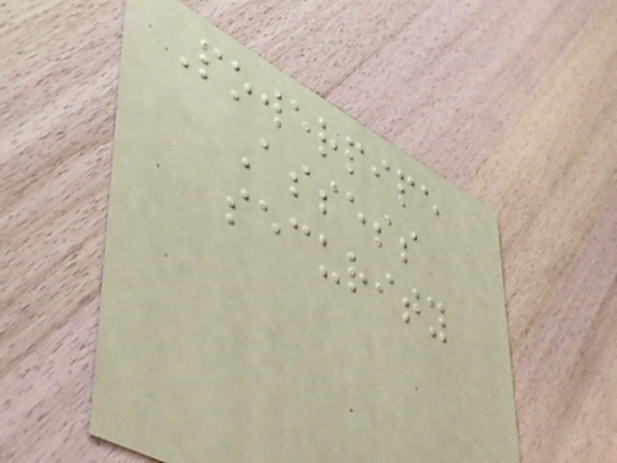Powerpipe
Assess
security
